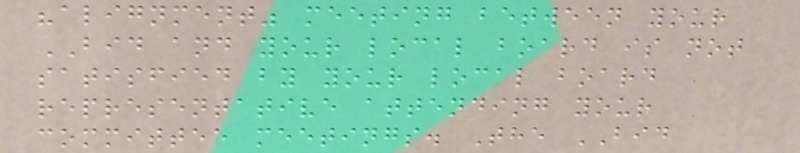"alignment" meeting between your
BID and your local board is not
satisfied by your local board
representative attending your
committee meetings. The BID
